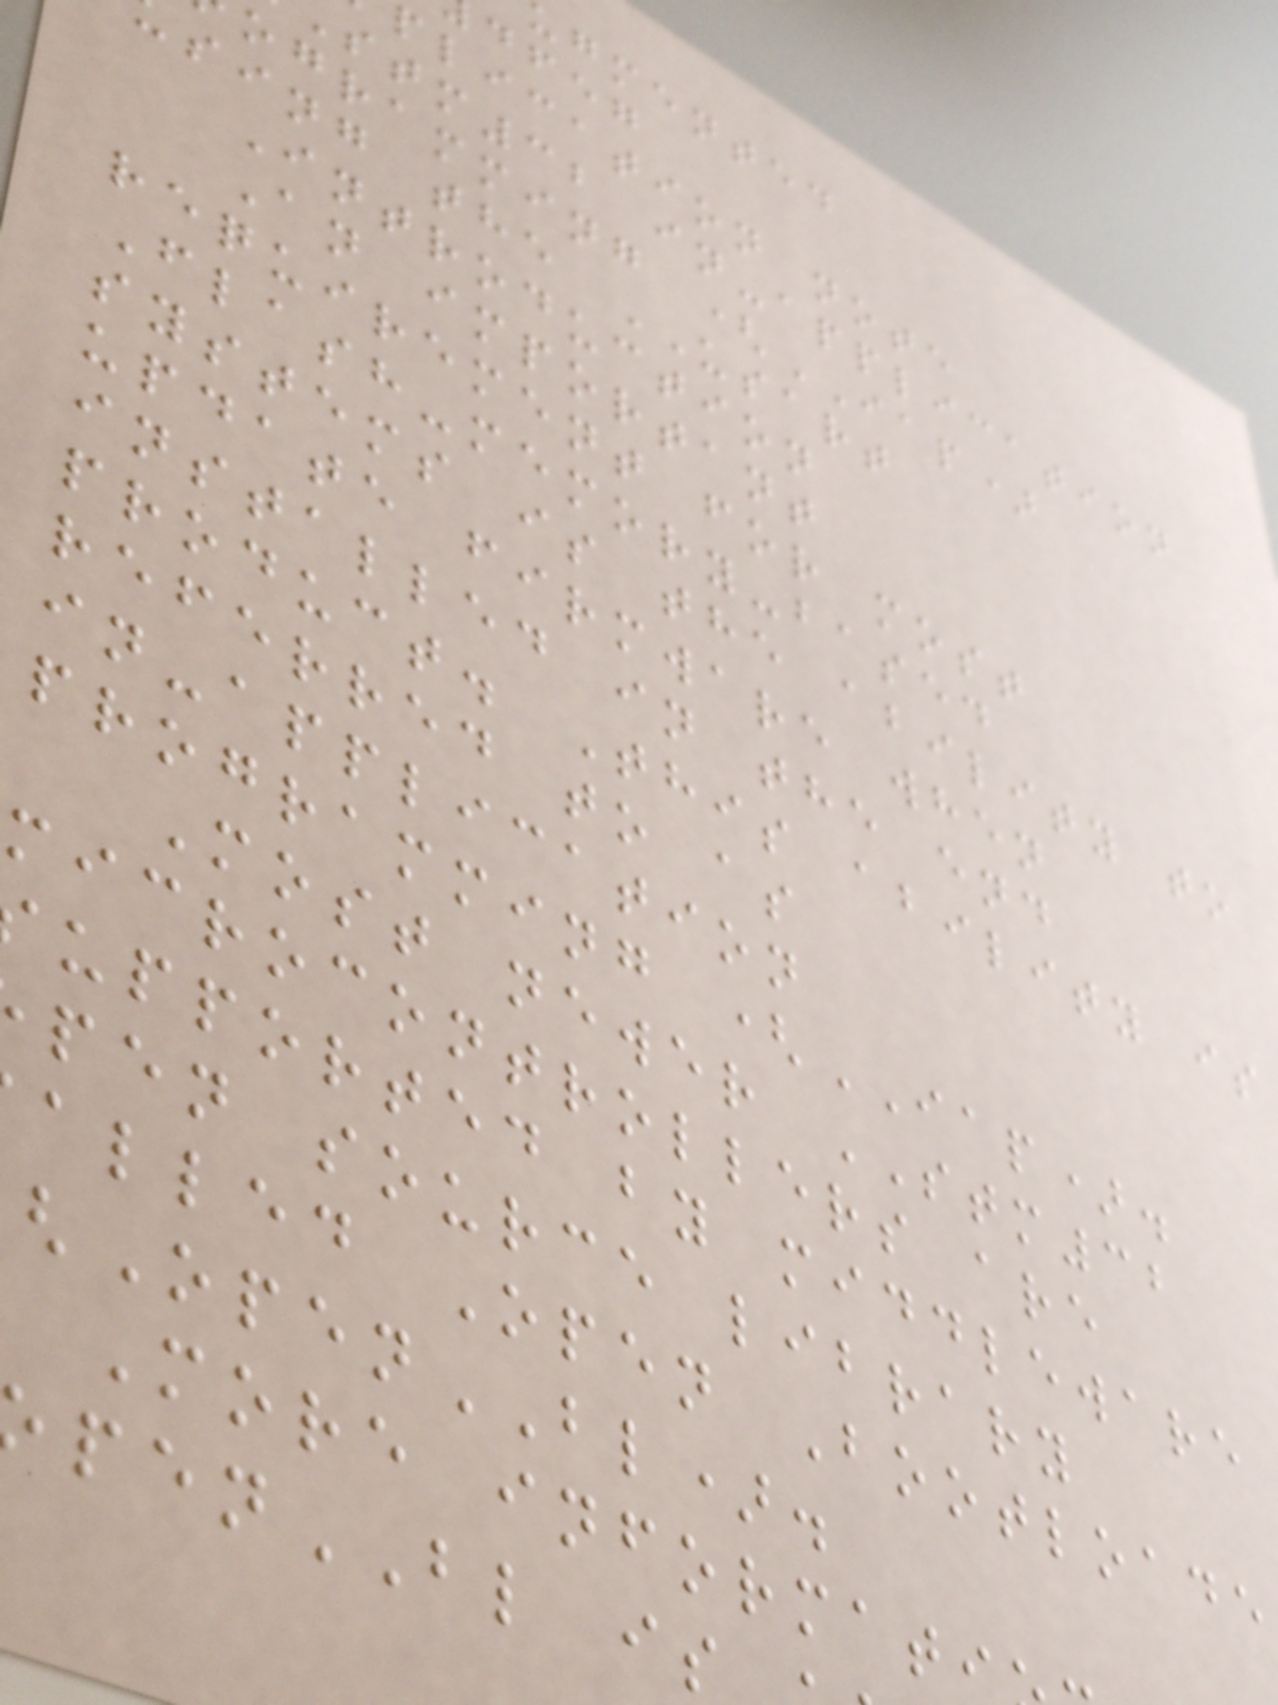ugmented
dfeg
plication note
stm32 in-application
ogramming (IAP)
sing the USART
Introduction
An important
requirement for most
Flash-memory-based
systems is the ability to
update firmware when
installed in the end
product. This ability is
referred to as
in-application
programming (IAP).
Most newer STM32
microcontrollers are
upported by middleware
pen source library
alled Open Bootloade
OpenBL).
More informati
penBL is
